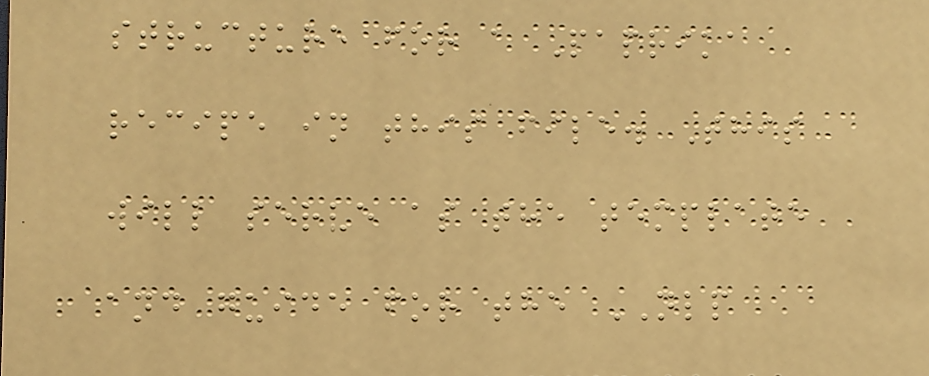structure for a Paprika
recipe in this file. This
will serve as the template
and guide for the NLP
